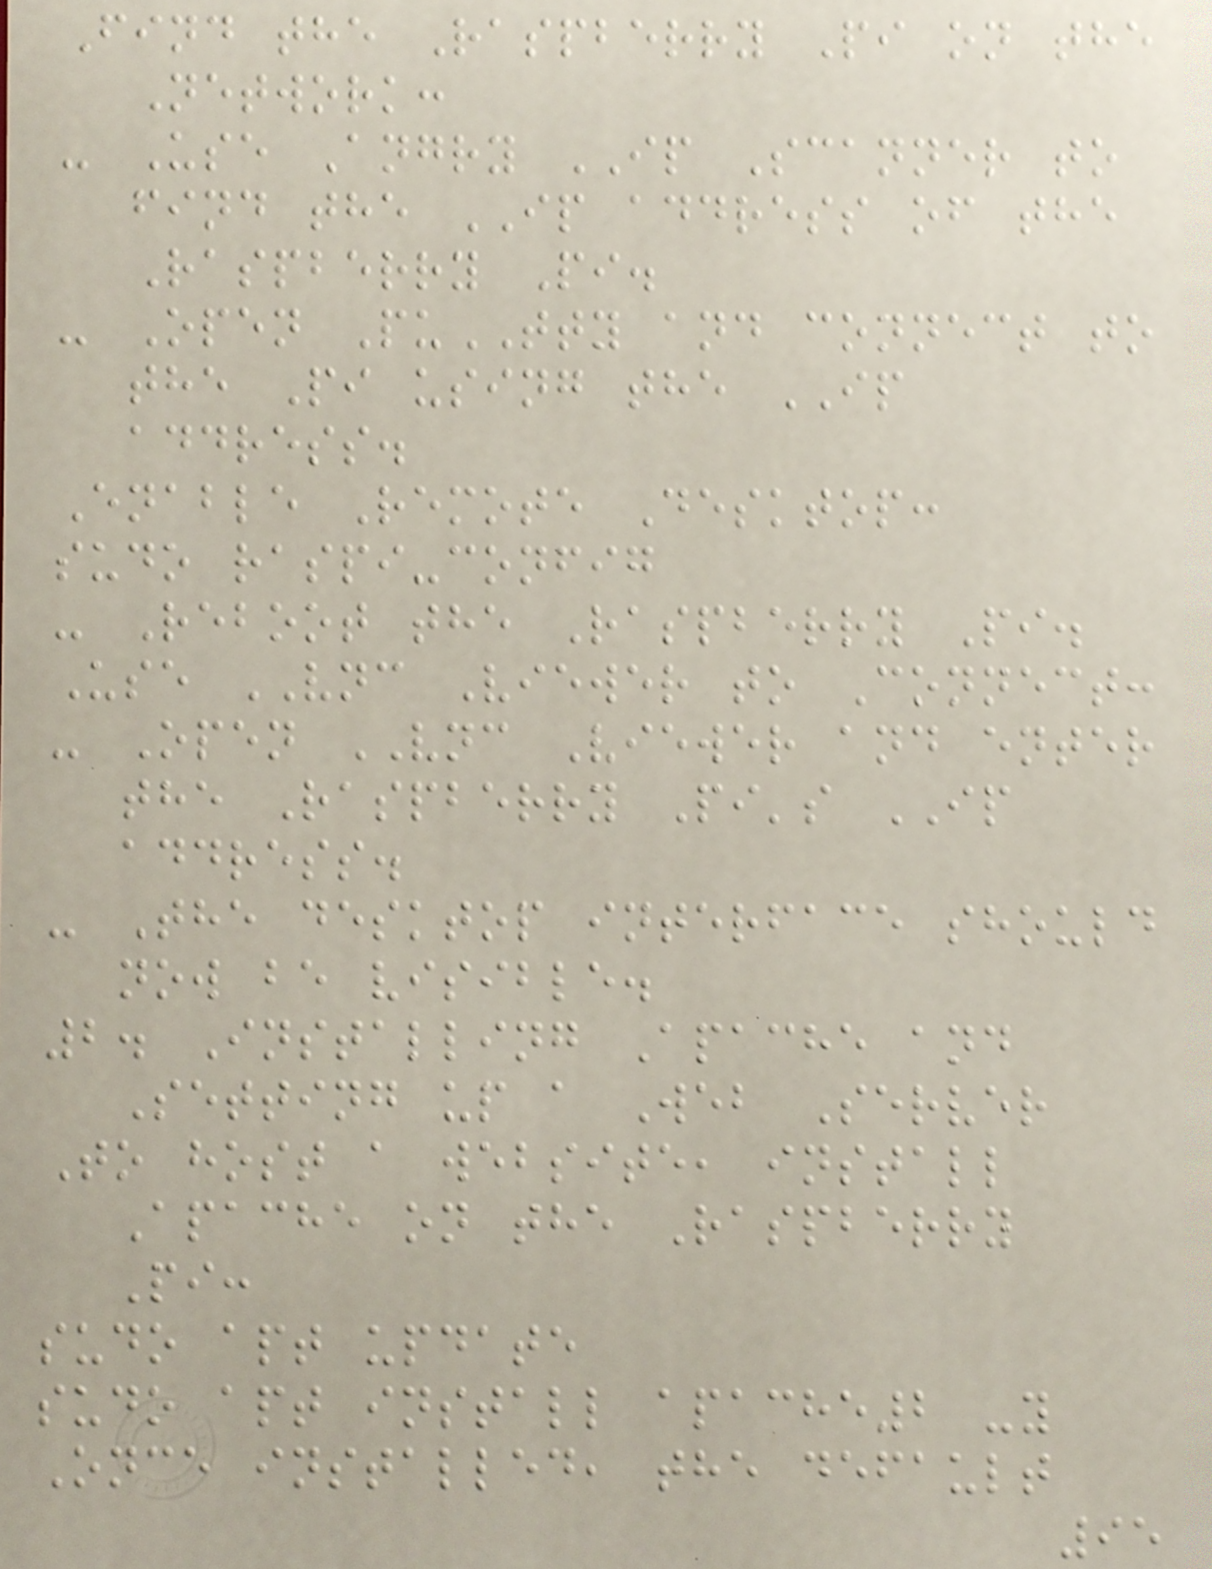Find the Raspberry Pi on the
Network:
- Use Angry IP Scanner to
find the IP address of the
Raspberry Pi.
- Open PuTTY and connect to
the Pi using the IP
address.
Enable Remote Desktop:
sudo raspi-config
- Reboot the Raspberry Pi.
Use VNC Viewer to Connect:
- Open VNC Viewer and enter
the Raspberry Pi's IP
address.
- The desktop interface should
now be visible.
2. Installing Apache and
Setting up a Web Server
To host a website, install
Apache on the Raspberry
Pi:
sudo apt update
sudo apt install apache2 -y
Once installed, the default
95
